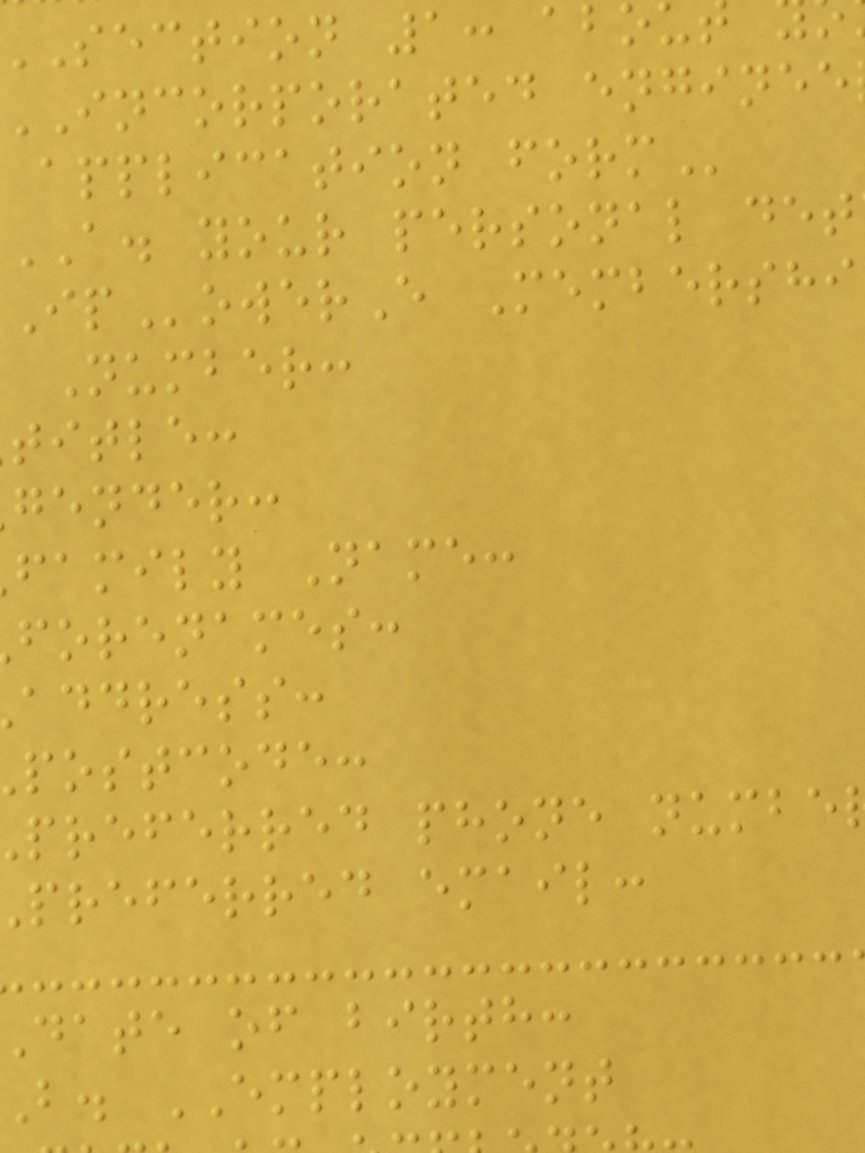section 1:
incorporated
application
A. your personal
owerE Membershi
Number:
title:
gender:
family Name:
forenames:
address:
postcode:
preferred phone numbe
preferred email:
date of birth:
b. EMPLOYMENT
